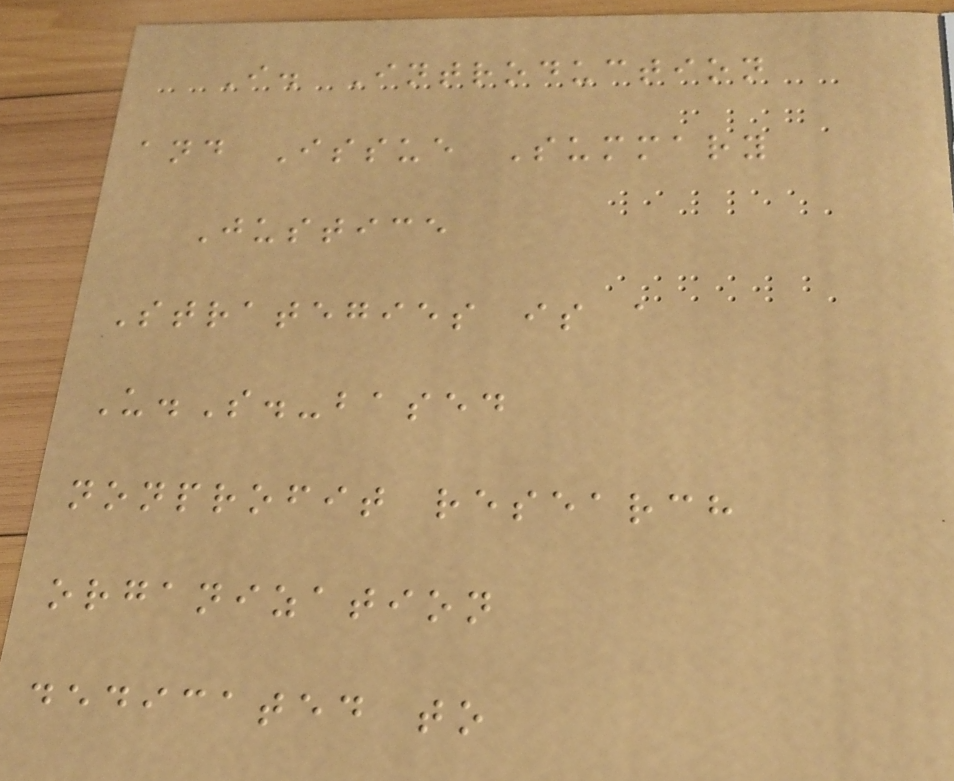I. Introduction
and Issue Summary
Justice
Strategies is a
U.S.-based
nonprofit research
organization
dedicated to
